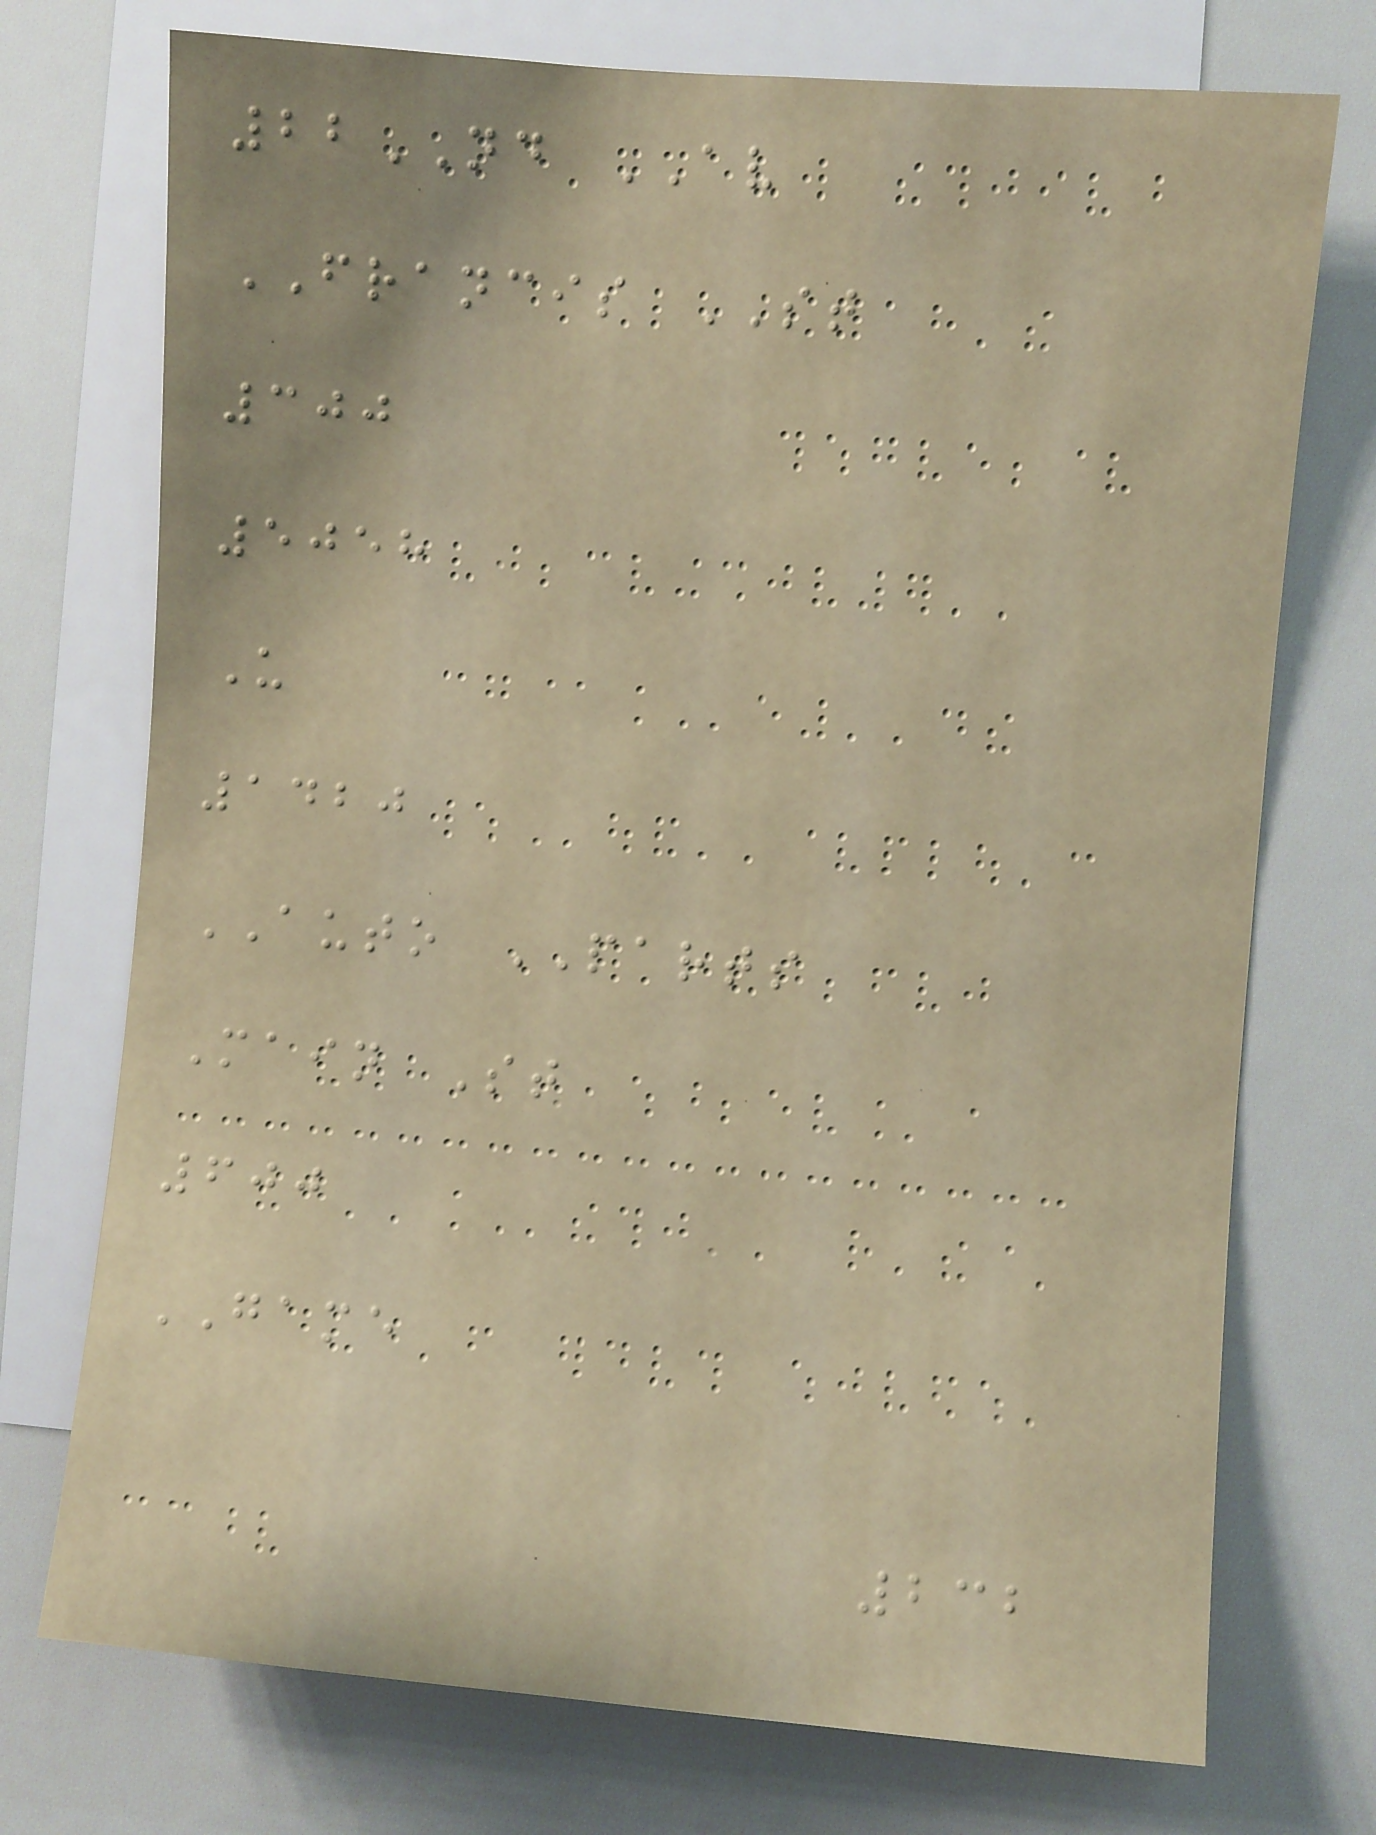22ND AV
FRANCIS ST
300
5058
U
1420
AUTO PARTS
Main St
600
GAME
232
